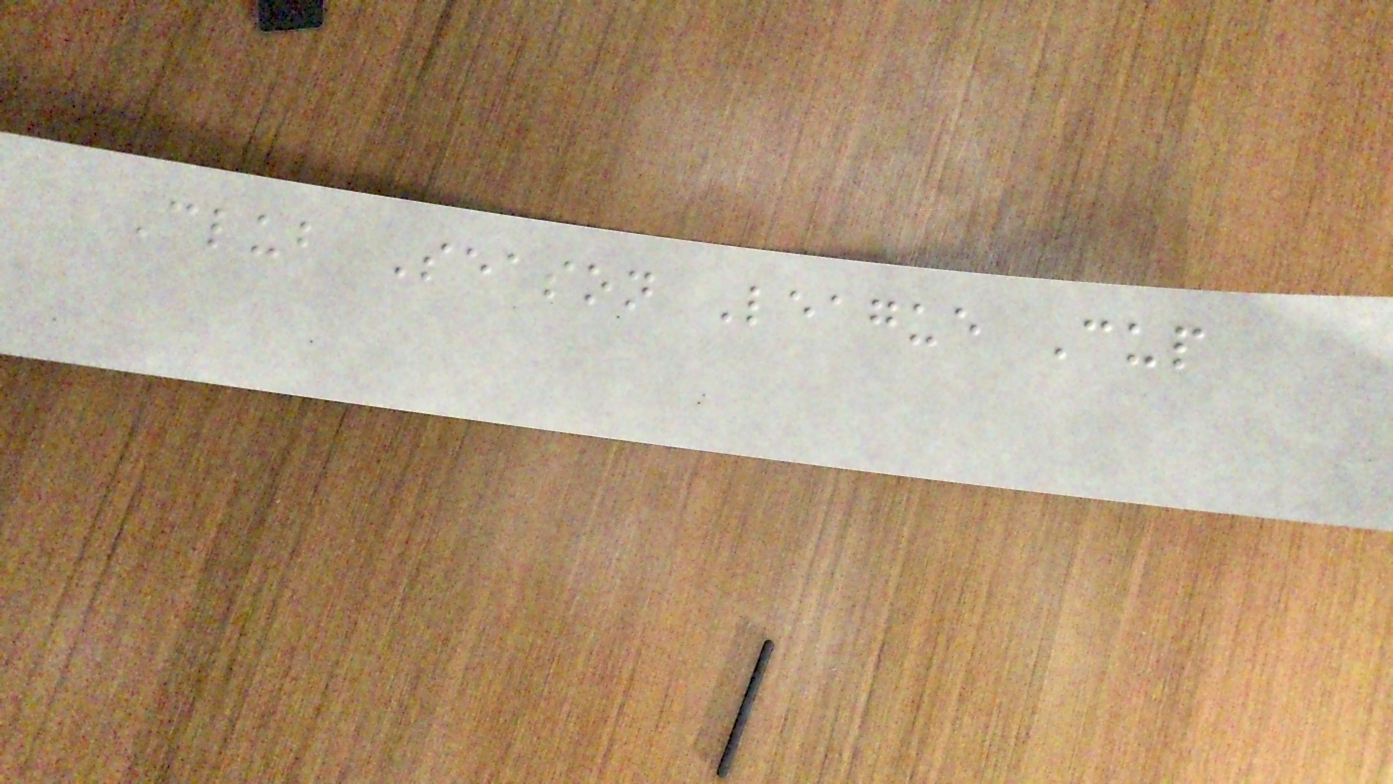Club Season League Cup
